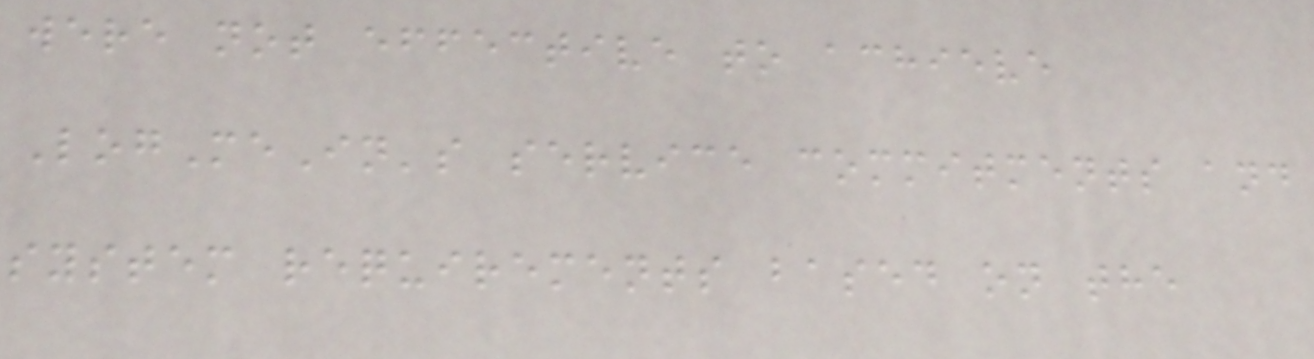were not effective to achieve
LogMeIn's service commitments and
system requirements based on the
